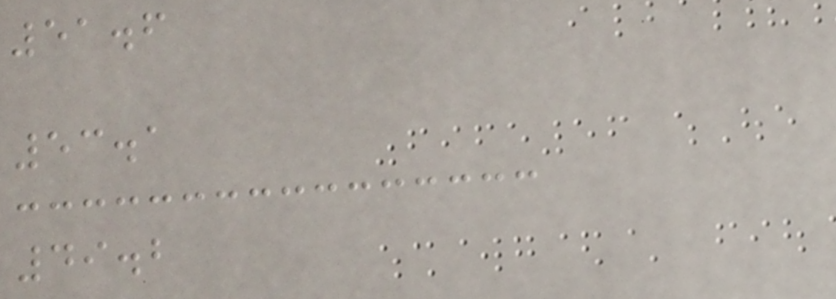51.6
53.1
49.2
